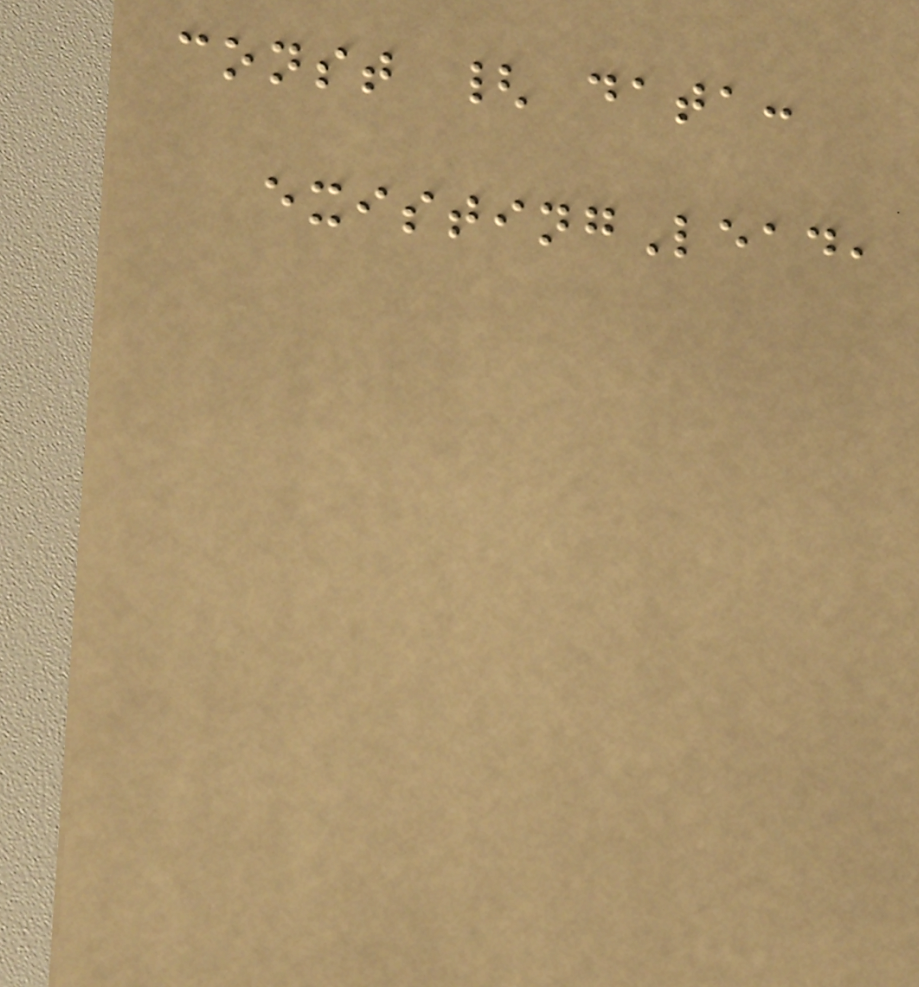const { data:
existingLead,
